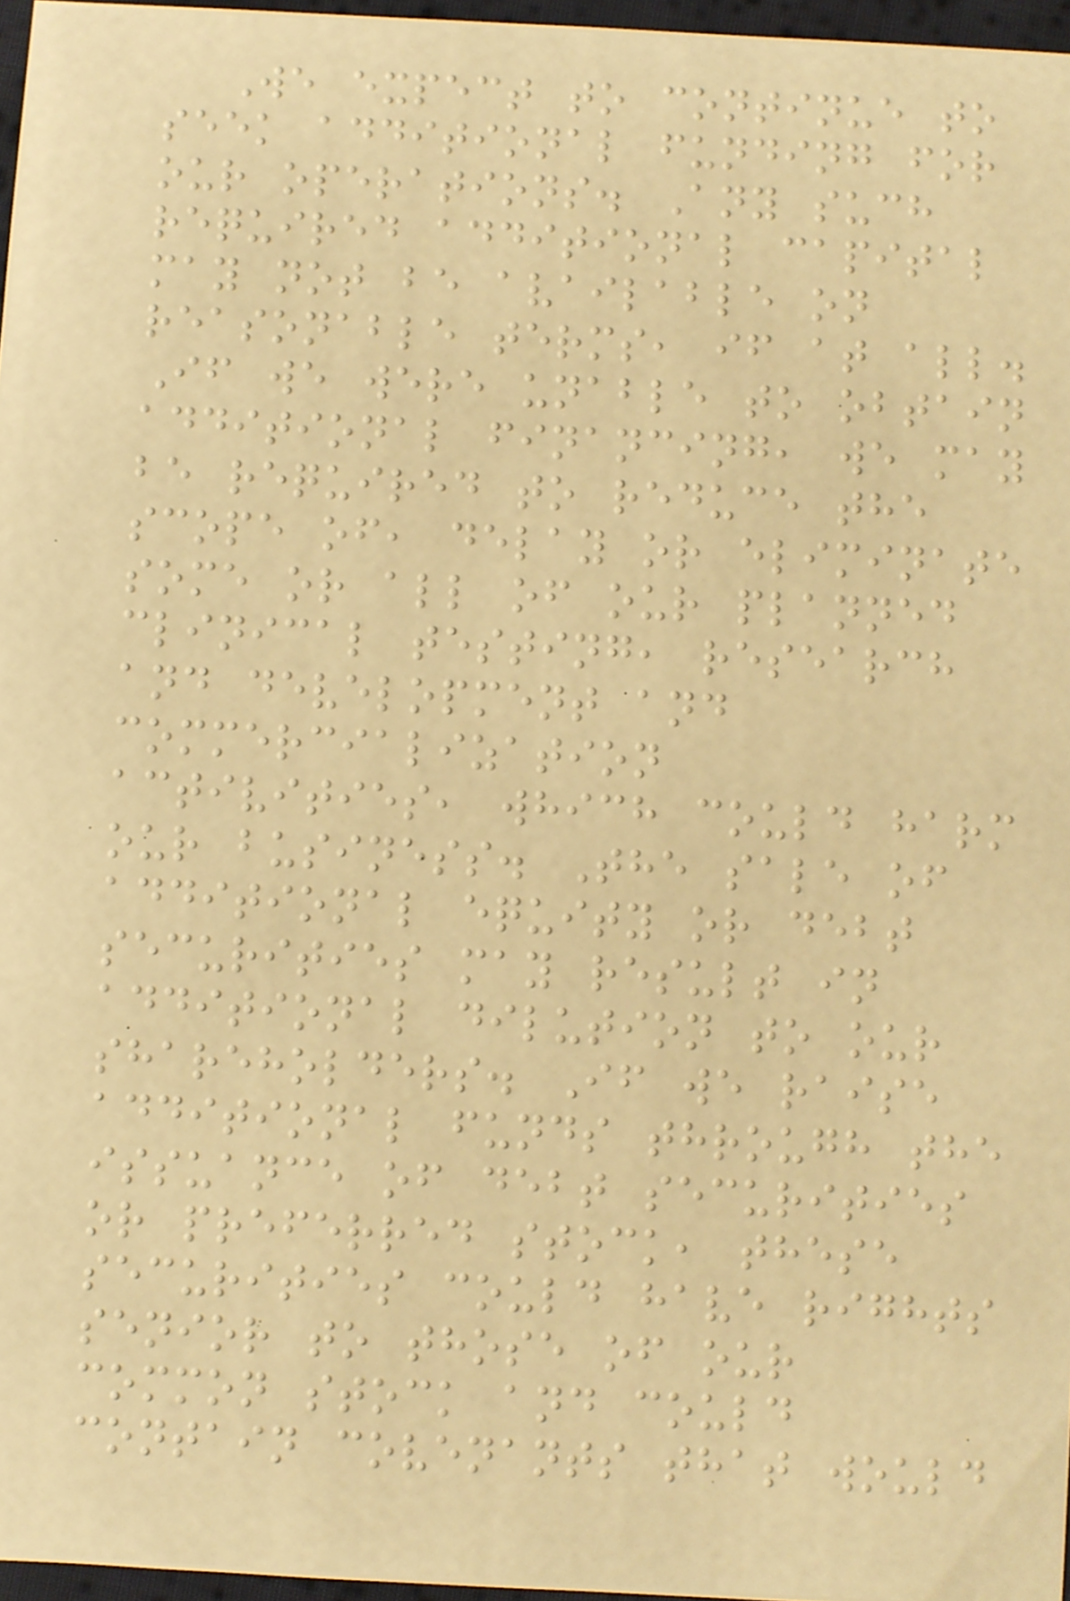We expect to continue to
seek additional funding for
our operations. Any such
required additional capital
may not be available on
reasonable terms, if at all.
If we were unable to obtain
additional financing, we may
be required to reduce the
scope of, delay or eliminate
some or all of our planned
clinical testing, research
and development and
commercialization
activities, which could harm
our business. The sale of
additional equity or debt
securities may result in
additional dilution to our
shareholders. If we raise
additional funds through the
issuance of debt securities
or preferred stock, these
securities could have rights
senior to those of our
common stock and could
contain covenants that would
